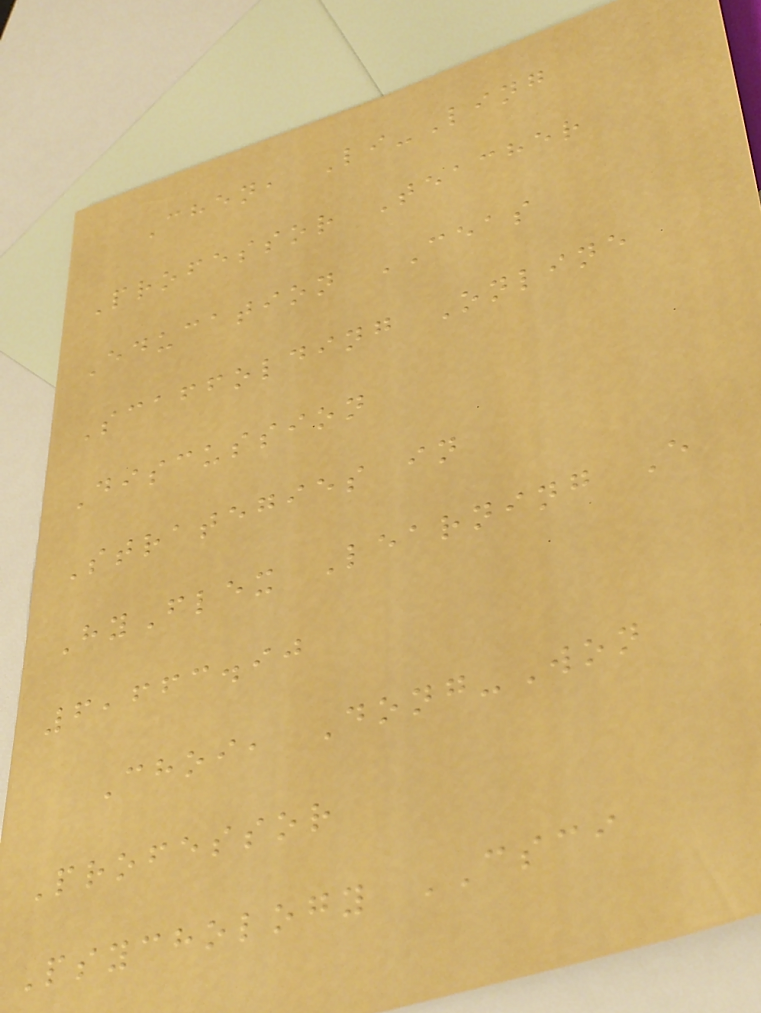Chen, Li-Ling
Professor Teacher
Education CEAS
Scaffolding Online
Discussion
Strategies in
HyFlex Learning E
6,663.90
Choi, Dong-Won
Professor
Psychology CSCI
